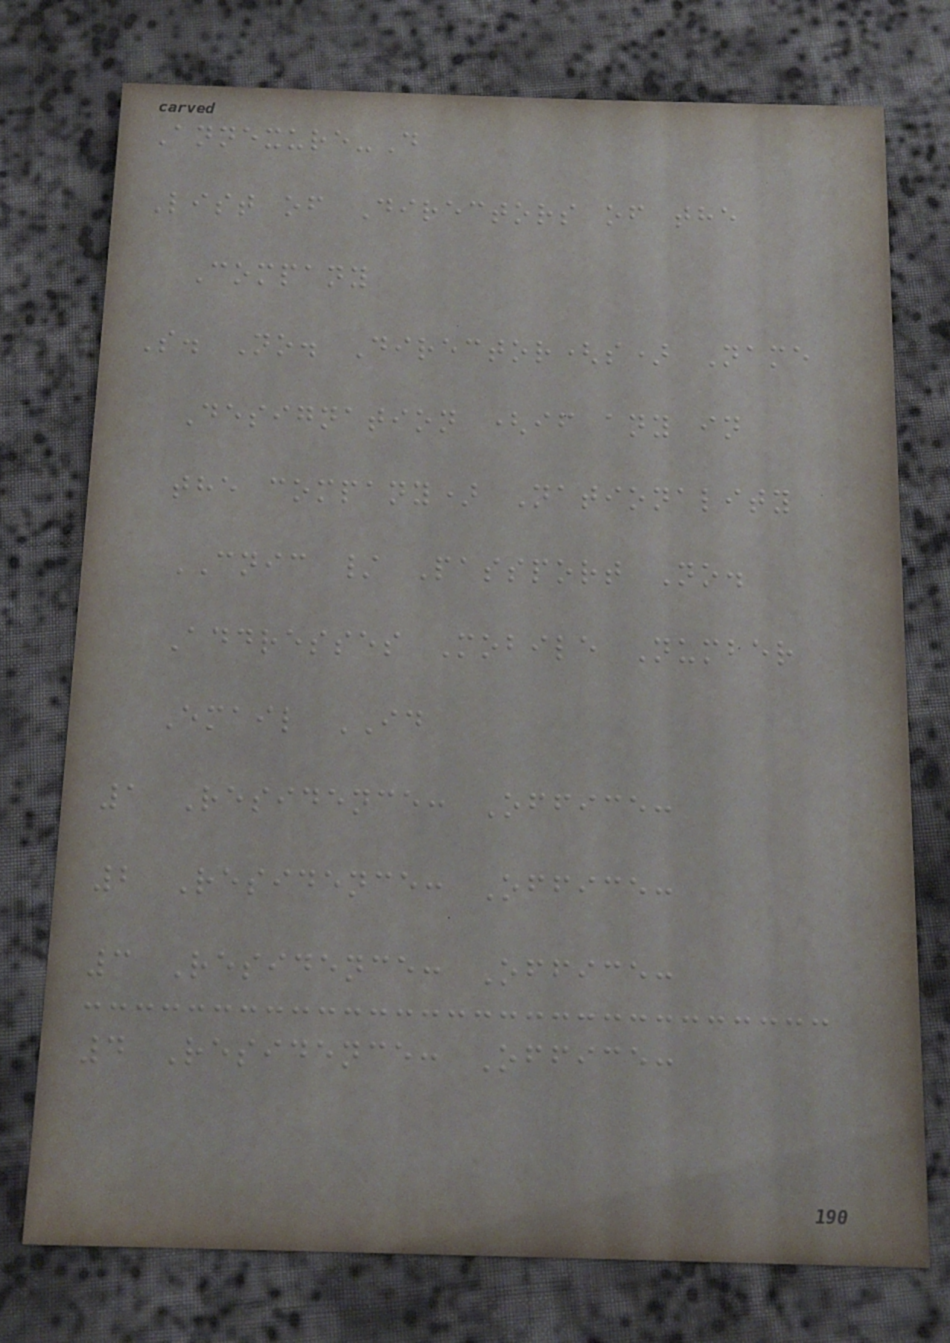Annexure-D
List of Directors of the
Company
S. No. Director(s) Name
Designation (if any in
the company) Nationality
CNIC / Passport No.
Addresses Mobile Number
Email ID
1 Residence: Office:
2 Residence: Office:
3 Residence: Office:
4 Residence: Office:
